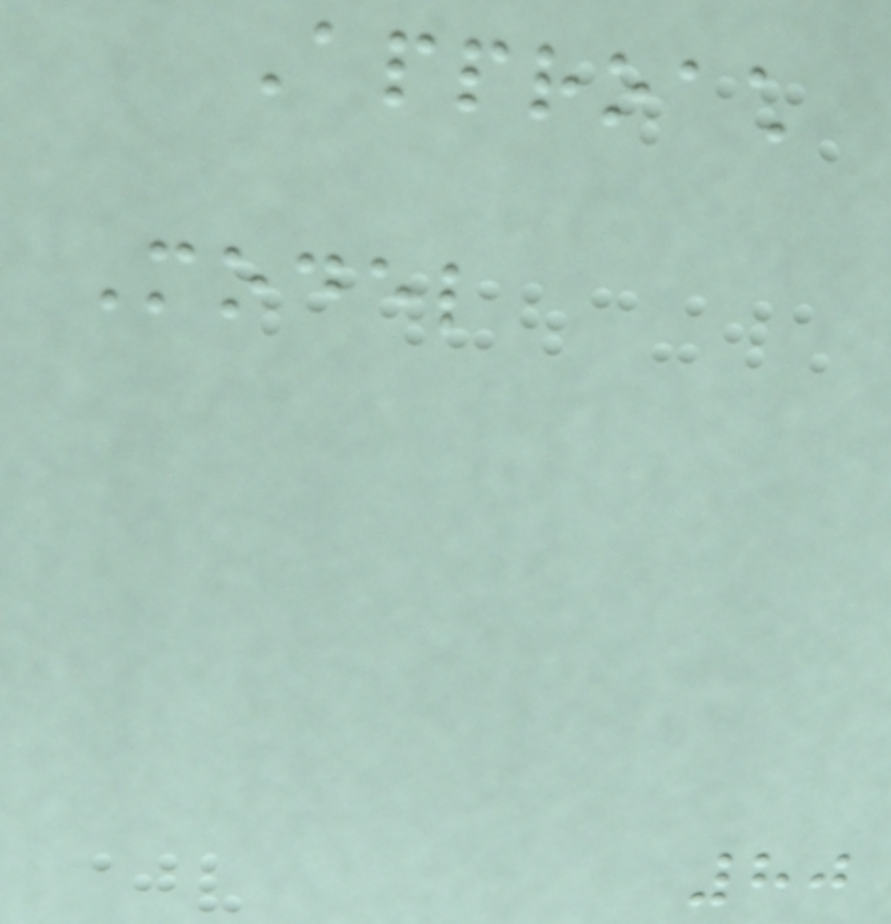Approach
Model
80
